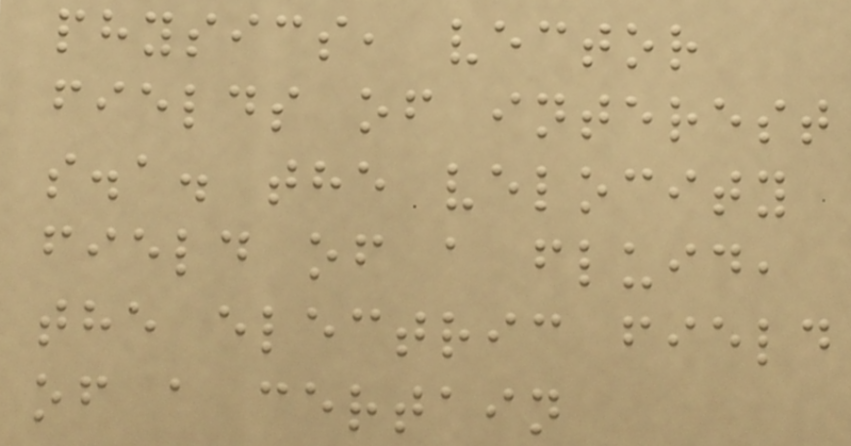physics, vector
fields of interest
s.a. the velocity
field of a fluid,
the electric field
of a certain
